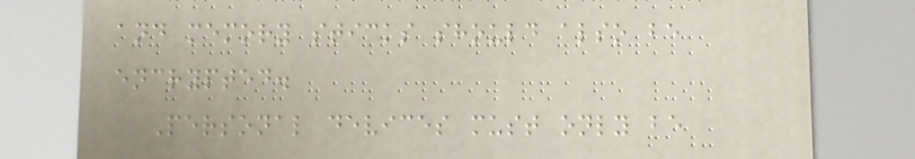and memory sticks should also be
encrypted.
Personal devices must only be
